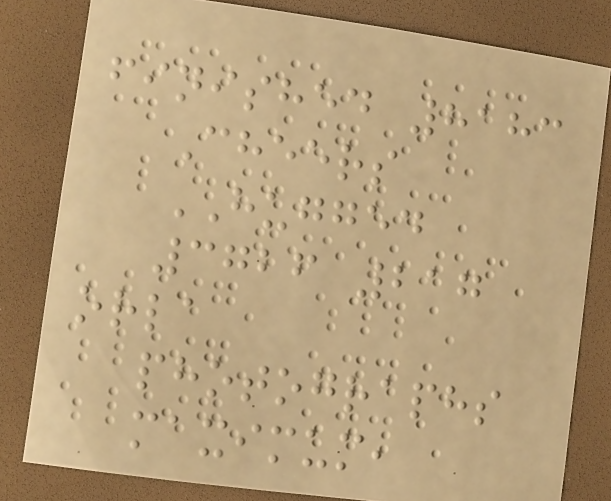finished 8183
Cheers
HUGGED
3726 217
orla
photographs
maximum,
